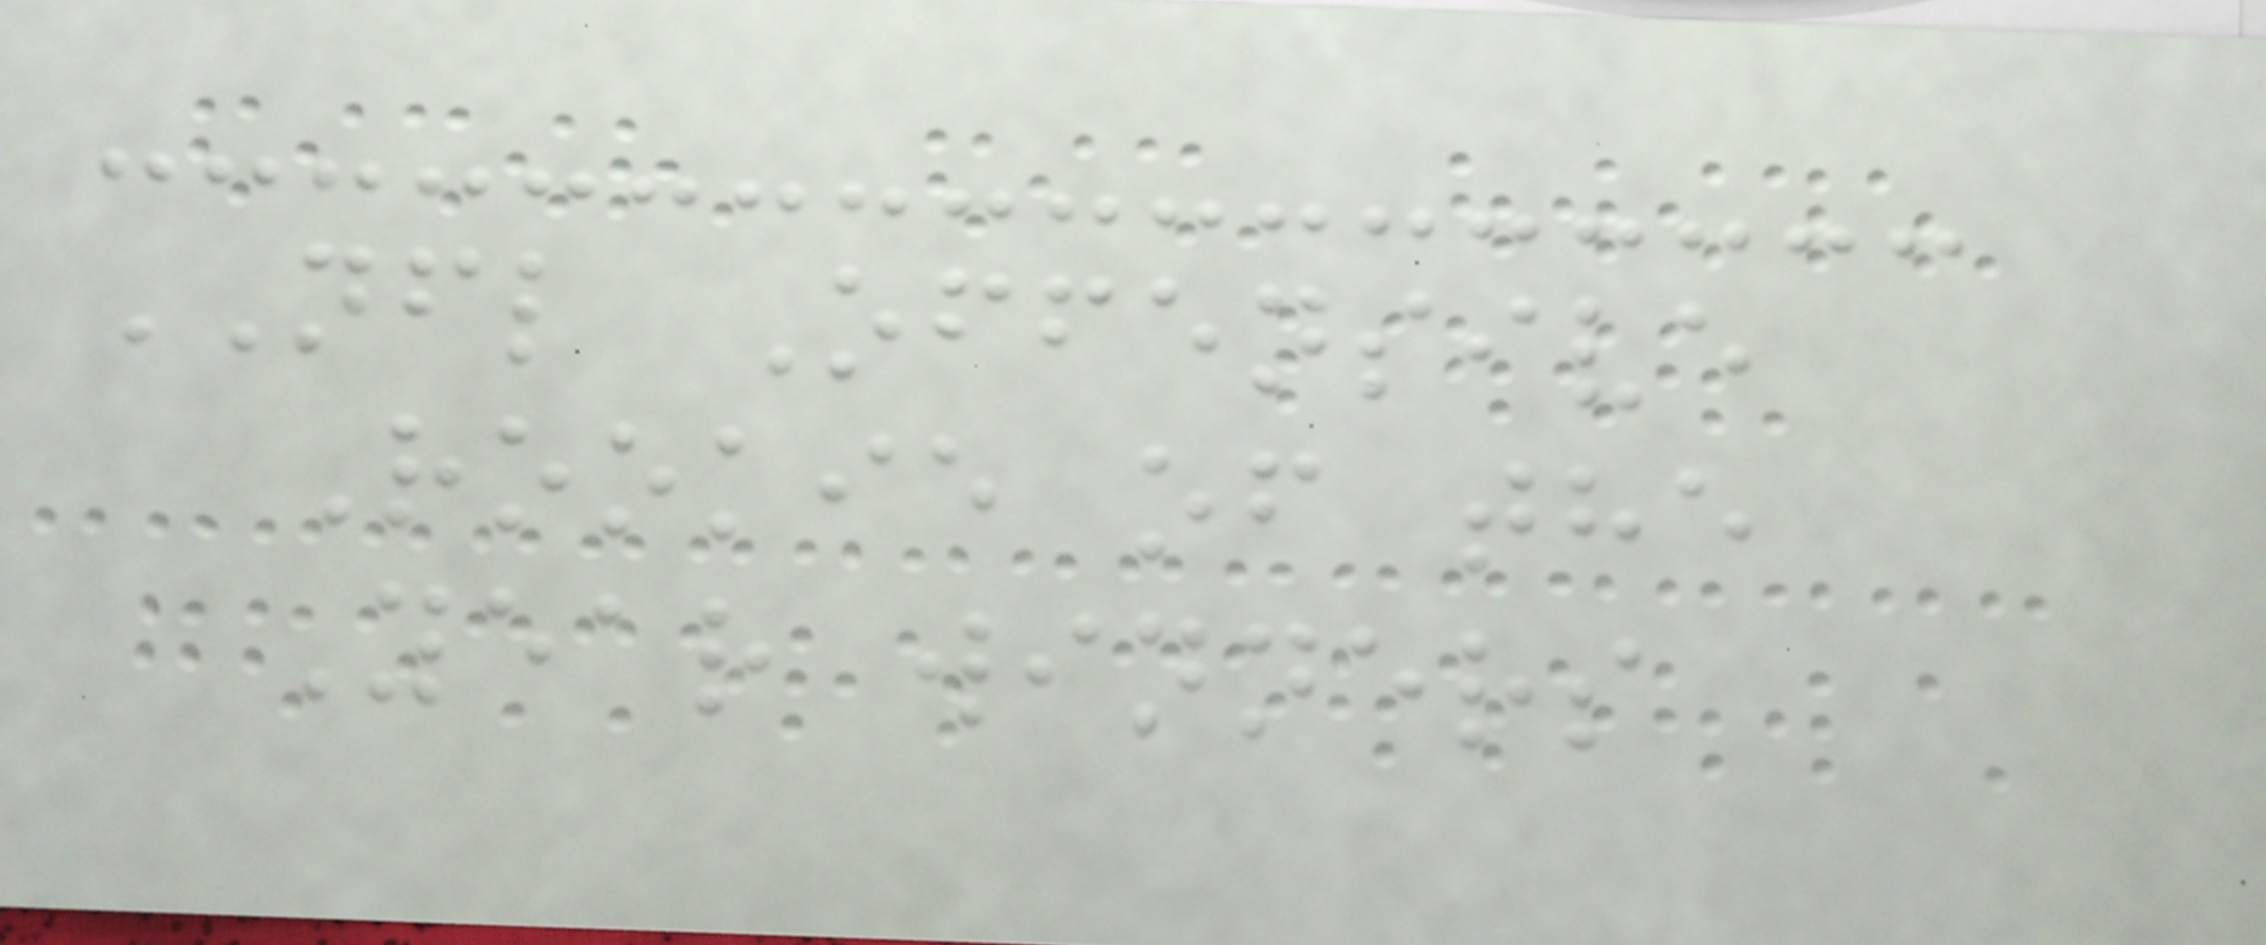NFL Offensive
Rookie of the
Year winners
